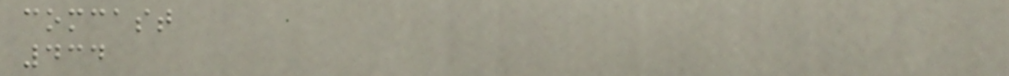comcast
434
